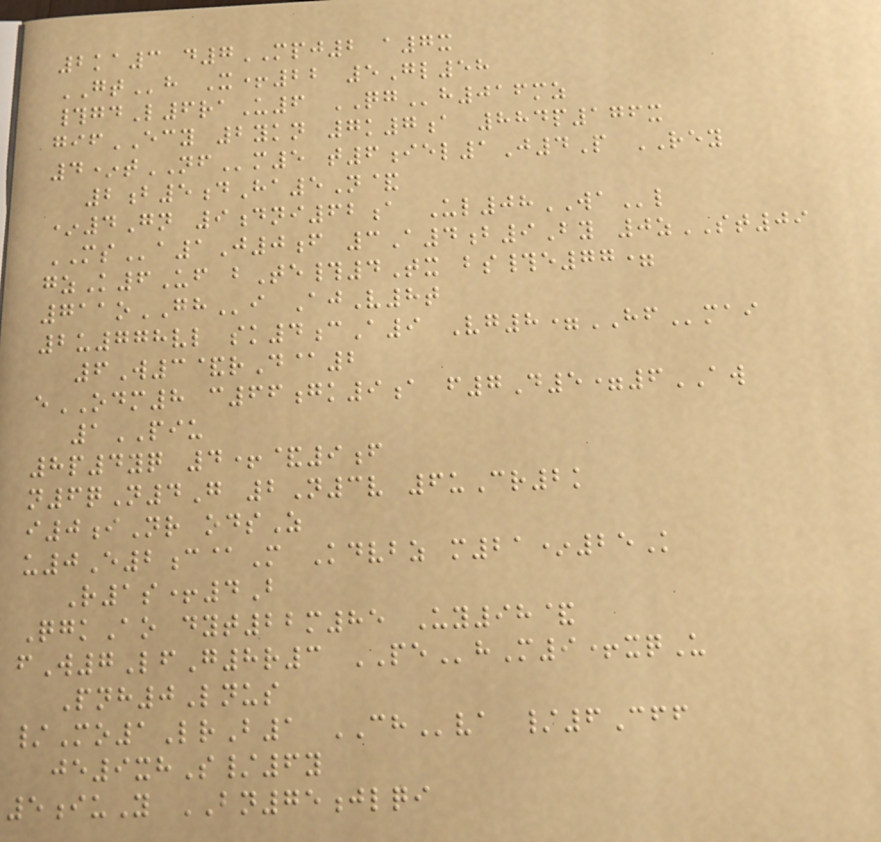2ka3 d7MPJ2 a7x
GTh X+22 5Gl58
#gdL6raU6 QGh016mz
gifECY 2ykn 7k7a 884p176x
4*tNFm5 t6iel1J4P REY
2b5dHa5N&
*4Gn 9dni62a Ul08WAl
MSa1J0f 3A4b9By 0zST09
gzK6Uf bTe#4Tx bs#e77=
711oGHi AjV8t
2u778vl sk4cA9 Vg8=HFmai
6W3&rD@2
eODM8 c66gk9a f7D5=6AW
1PIU
8p4yq 4+&9f
n6qN4G 2N3v 6uCr2k
i0iNr odsZ
u0E2c@M Kdvbz m21*25K
R1s+4B
QgkAo dyt22m85 Uy98&
fW7LfG8r3 PEhM9+xqU
Pnh0Lnus
/Mo1LrB1 CHva /6Cff
je9xhS/6y
5iuY BN75jlqi
